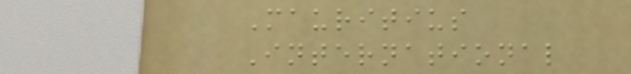Mauritius
International
